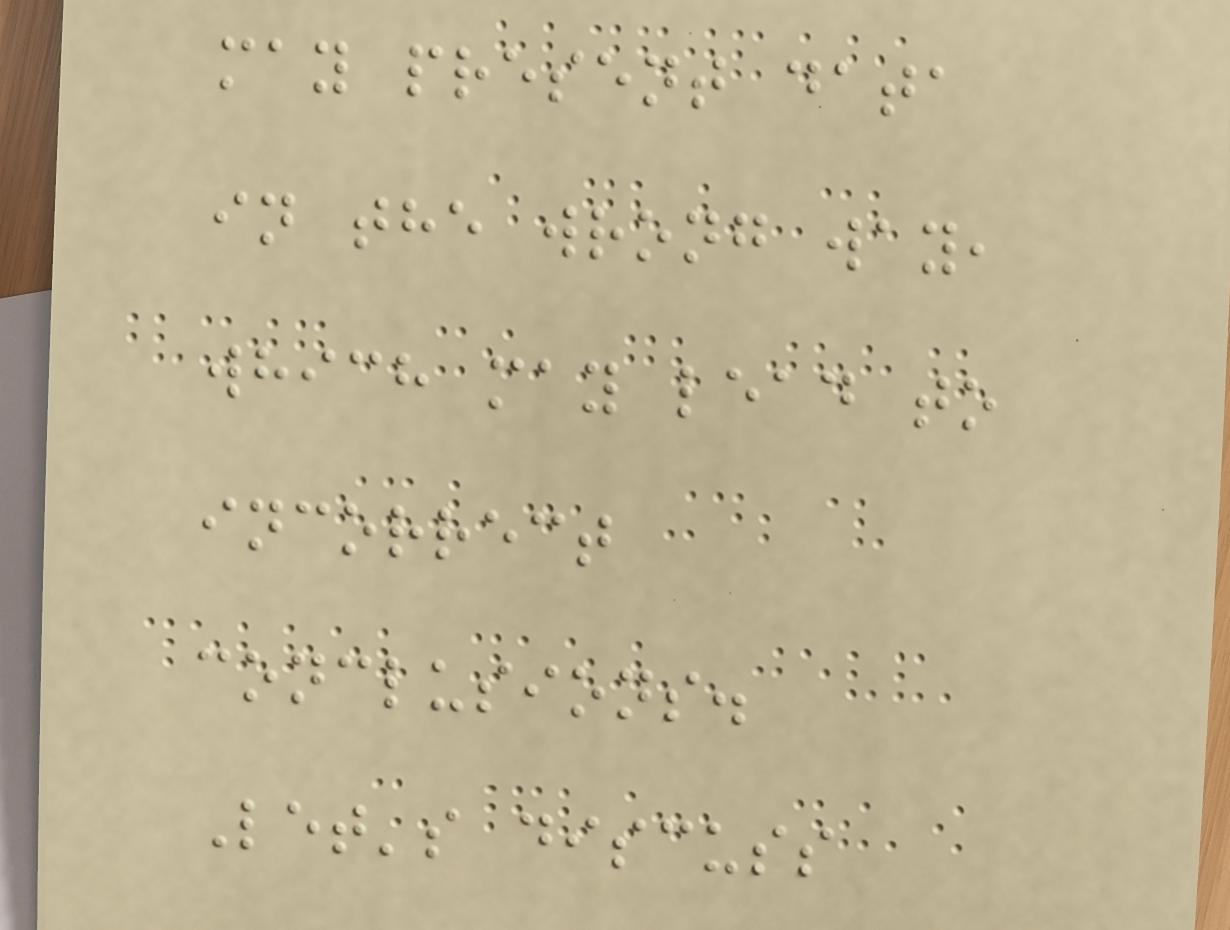may present data
in the wrong way,
which may lead to
incorrect
conclusions.
Let's discuss
